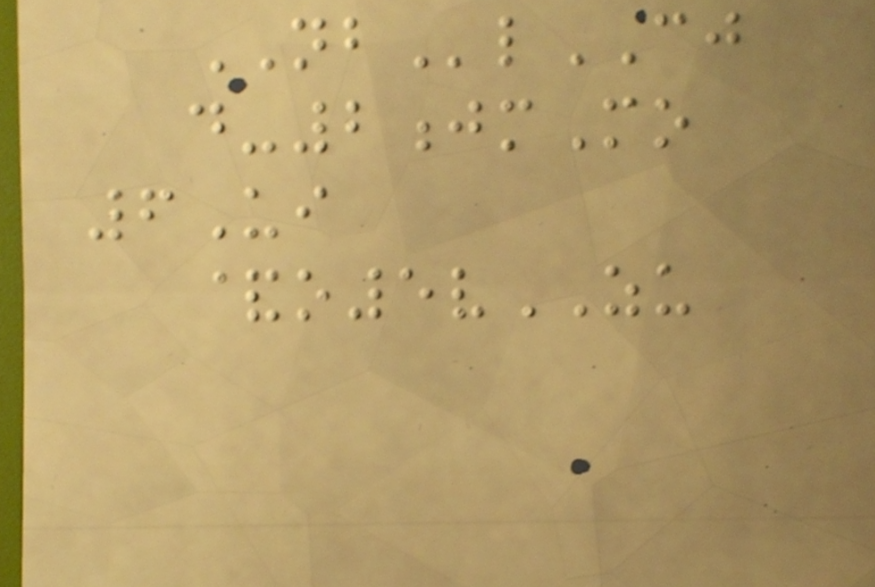NBlCJ
d-2jmMo
6Ui
&o5vZU
